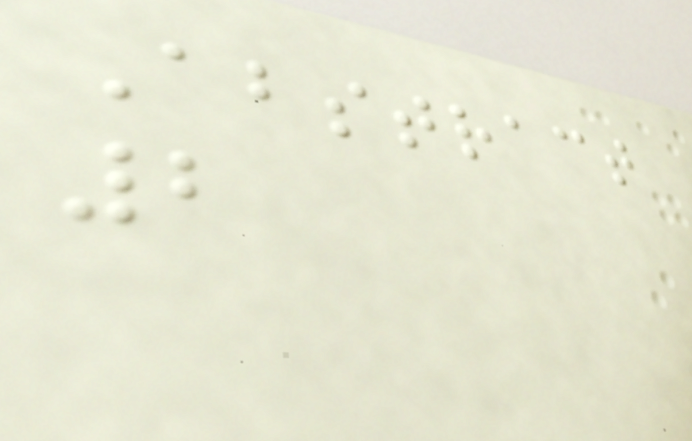Abstract
2
